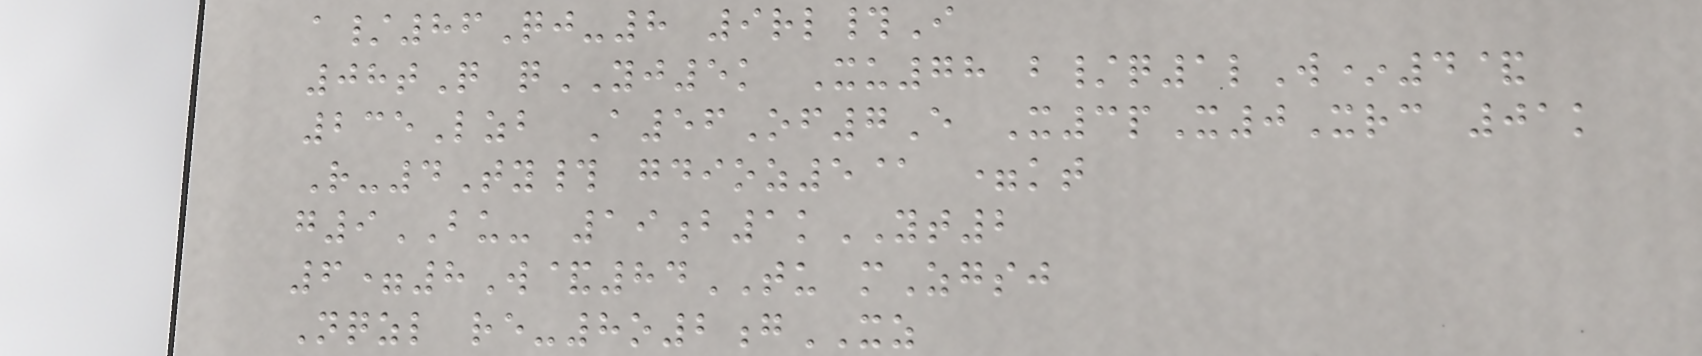a/86Qj-8 9rl#I
08tQ qYJ5k Xu78 b/q1lW*4&
235Lzb A56Of7E X3pX0Xrc 01k
R-4Ty# gdioz5@ =kt
g9BU- 19b1kYT2
6=8W&84TU mZgsj
Nqzl re-8o2gXZ
